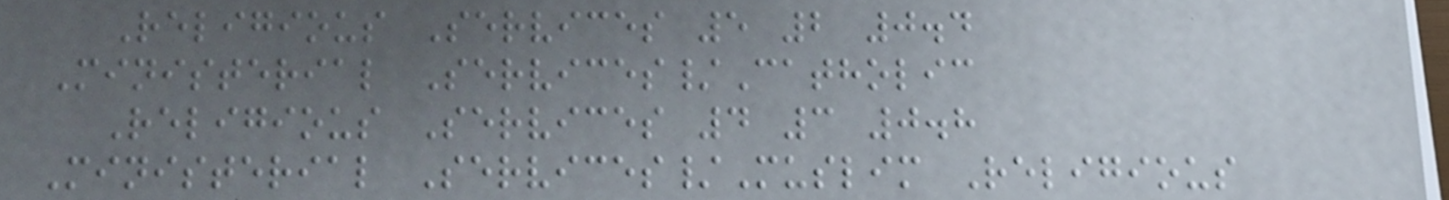Religious Services 5 2 0.4
Ministerial Services/Catholic
Religious Services 4 3 0.8
Ministerial Services/Muslim Religious
